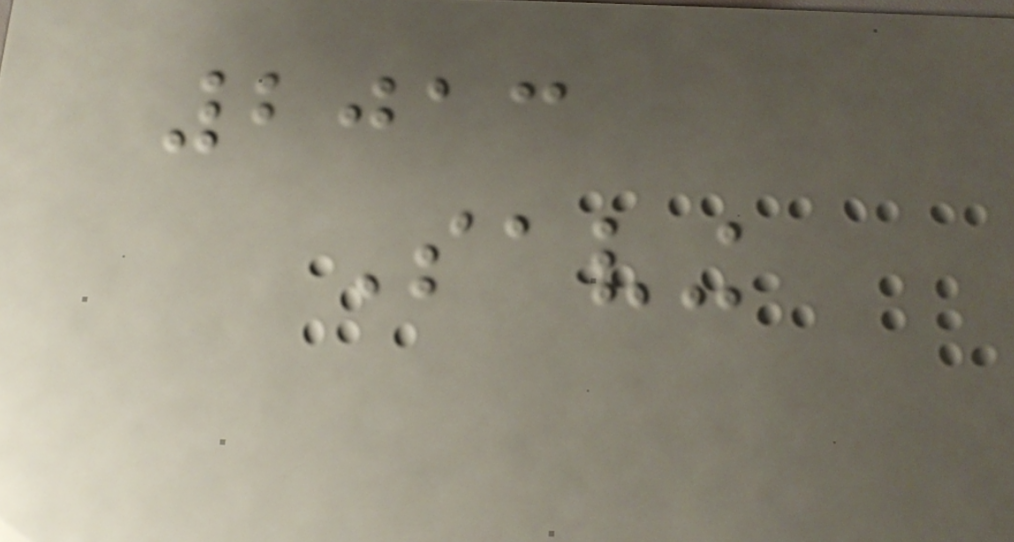2013
Saving
